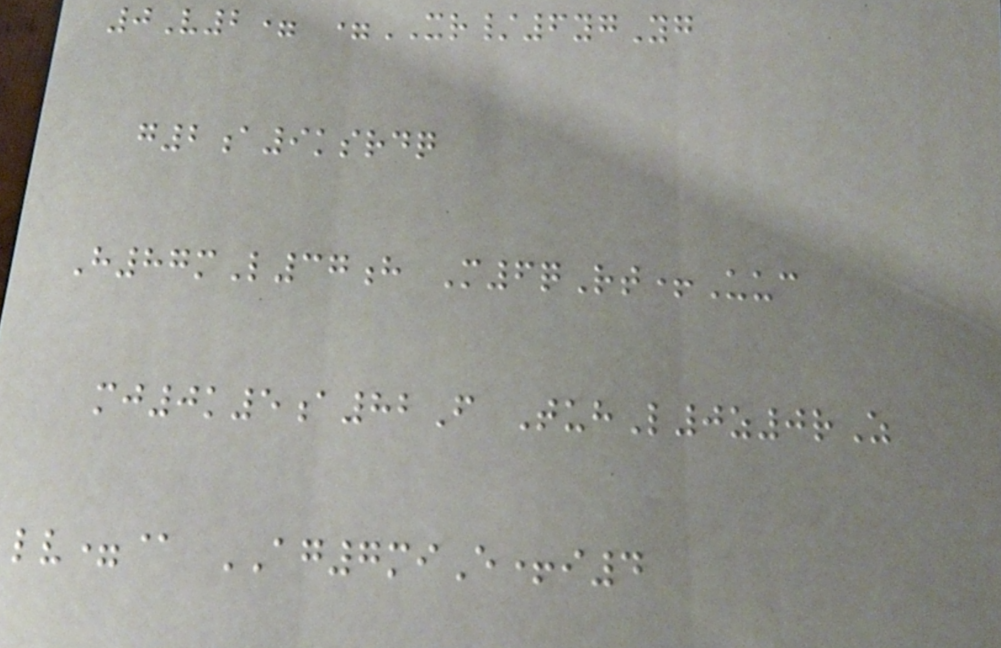0V2= =XR/6ygYg
g2a9ksrdq
H87mL37h M6qRt+Uuc
mj0k5a82F TuhL0z0rZ
lv=@ AG7miE+i4
